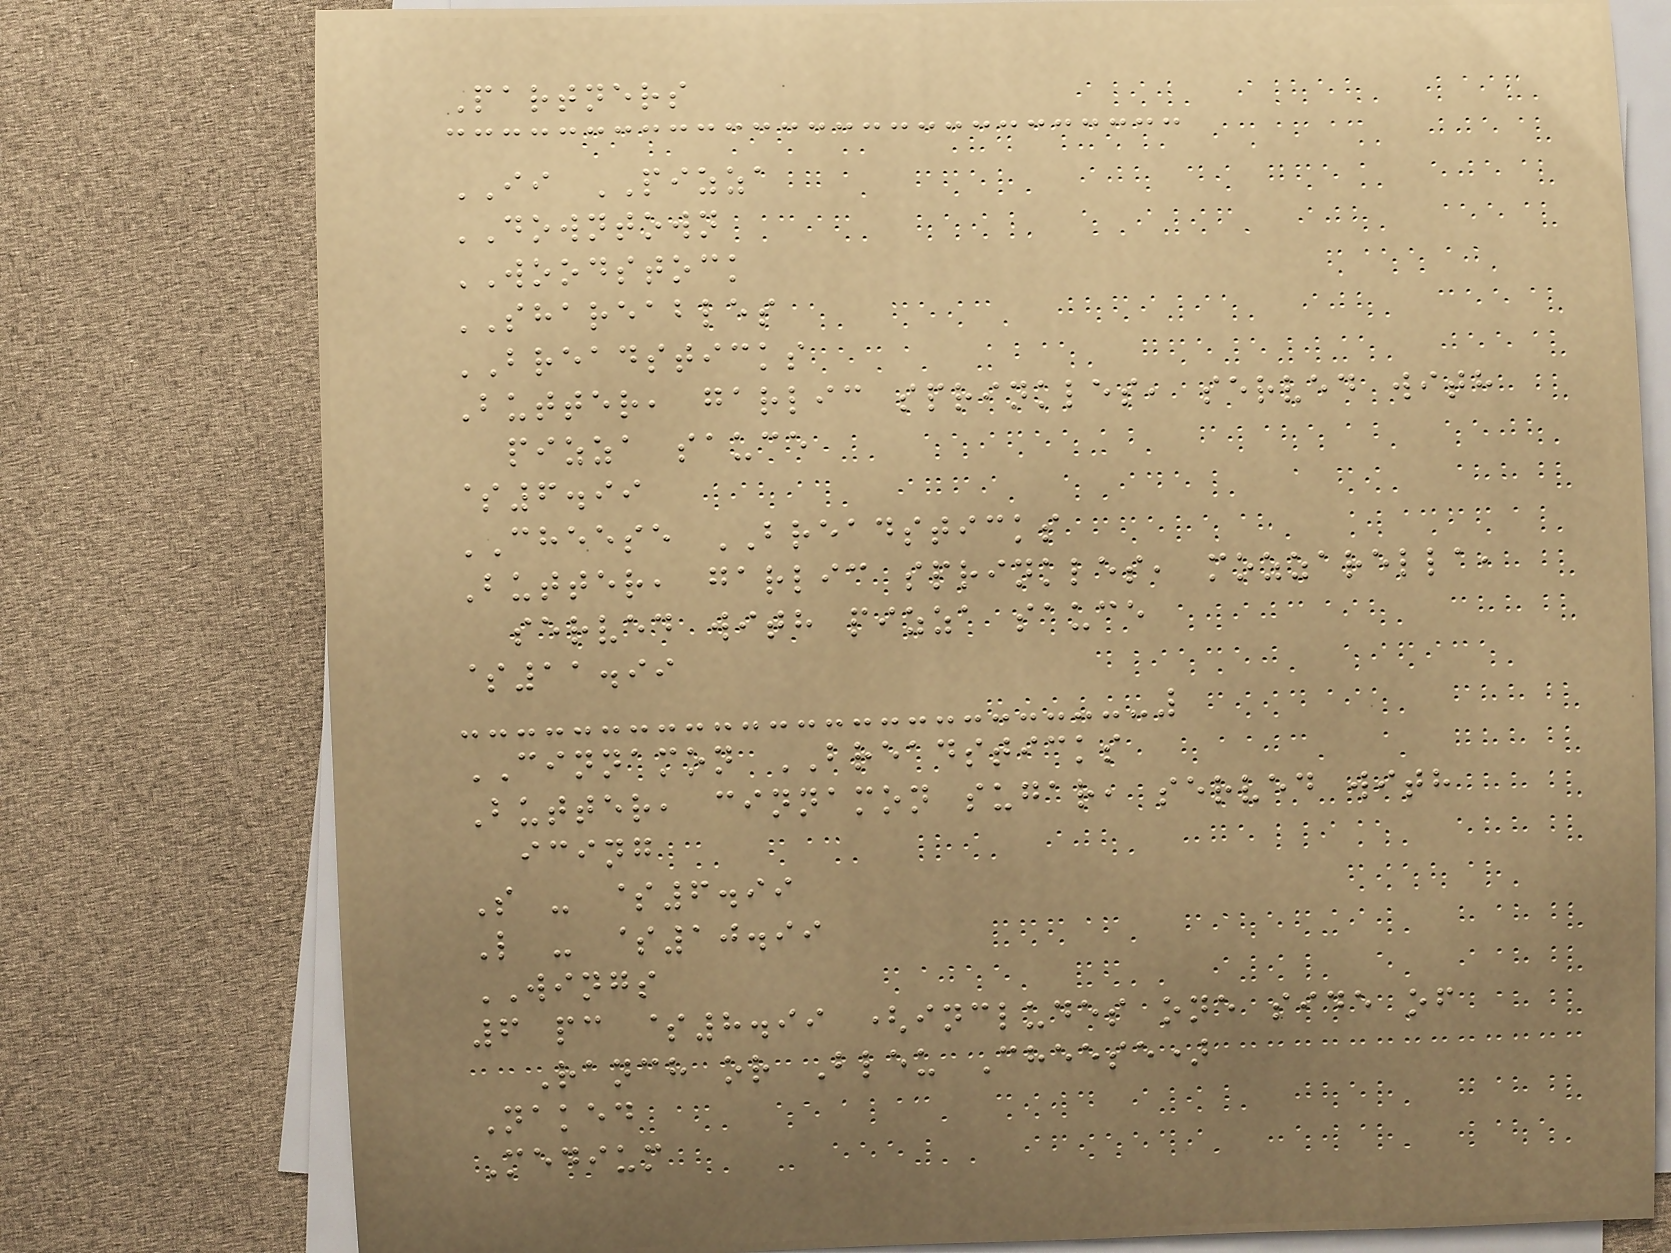Partners
II PIZZA
DOWNTOWN
WOODSTOCK
SHAREABLES
BREADSTICKS
Butter, garlic sprinkles, served with
pizza sauce
$6.99
CHEESE BREADSTICKS
Butter, garlic sprinkles, mozzarella,
served with pizza sauce
$11.99
CINNAMON BREADSTICKS
Butter, cinnamon sugar, served with
icing
S - $6.99
L - $10.99
WINGS
6 pc $8.99 (includes one side of
Ranch or Bleu Cheese)
Naked
Medium
